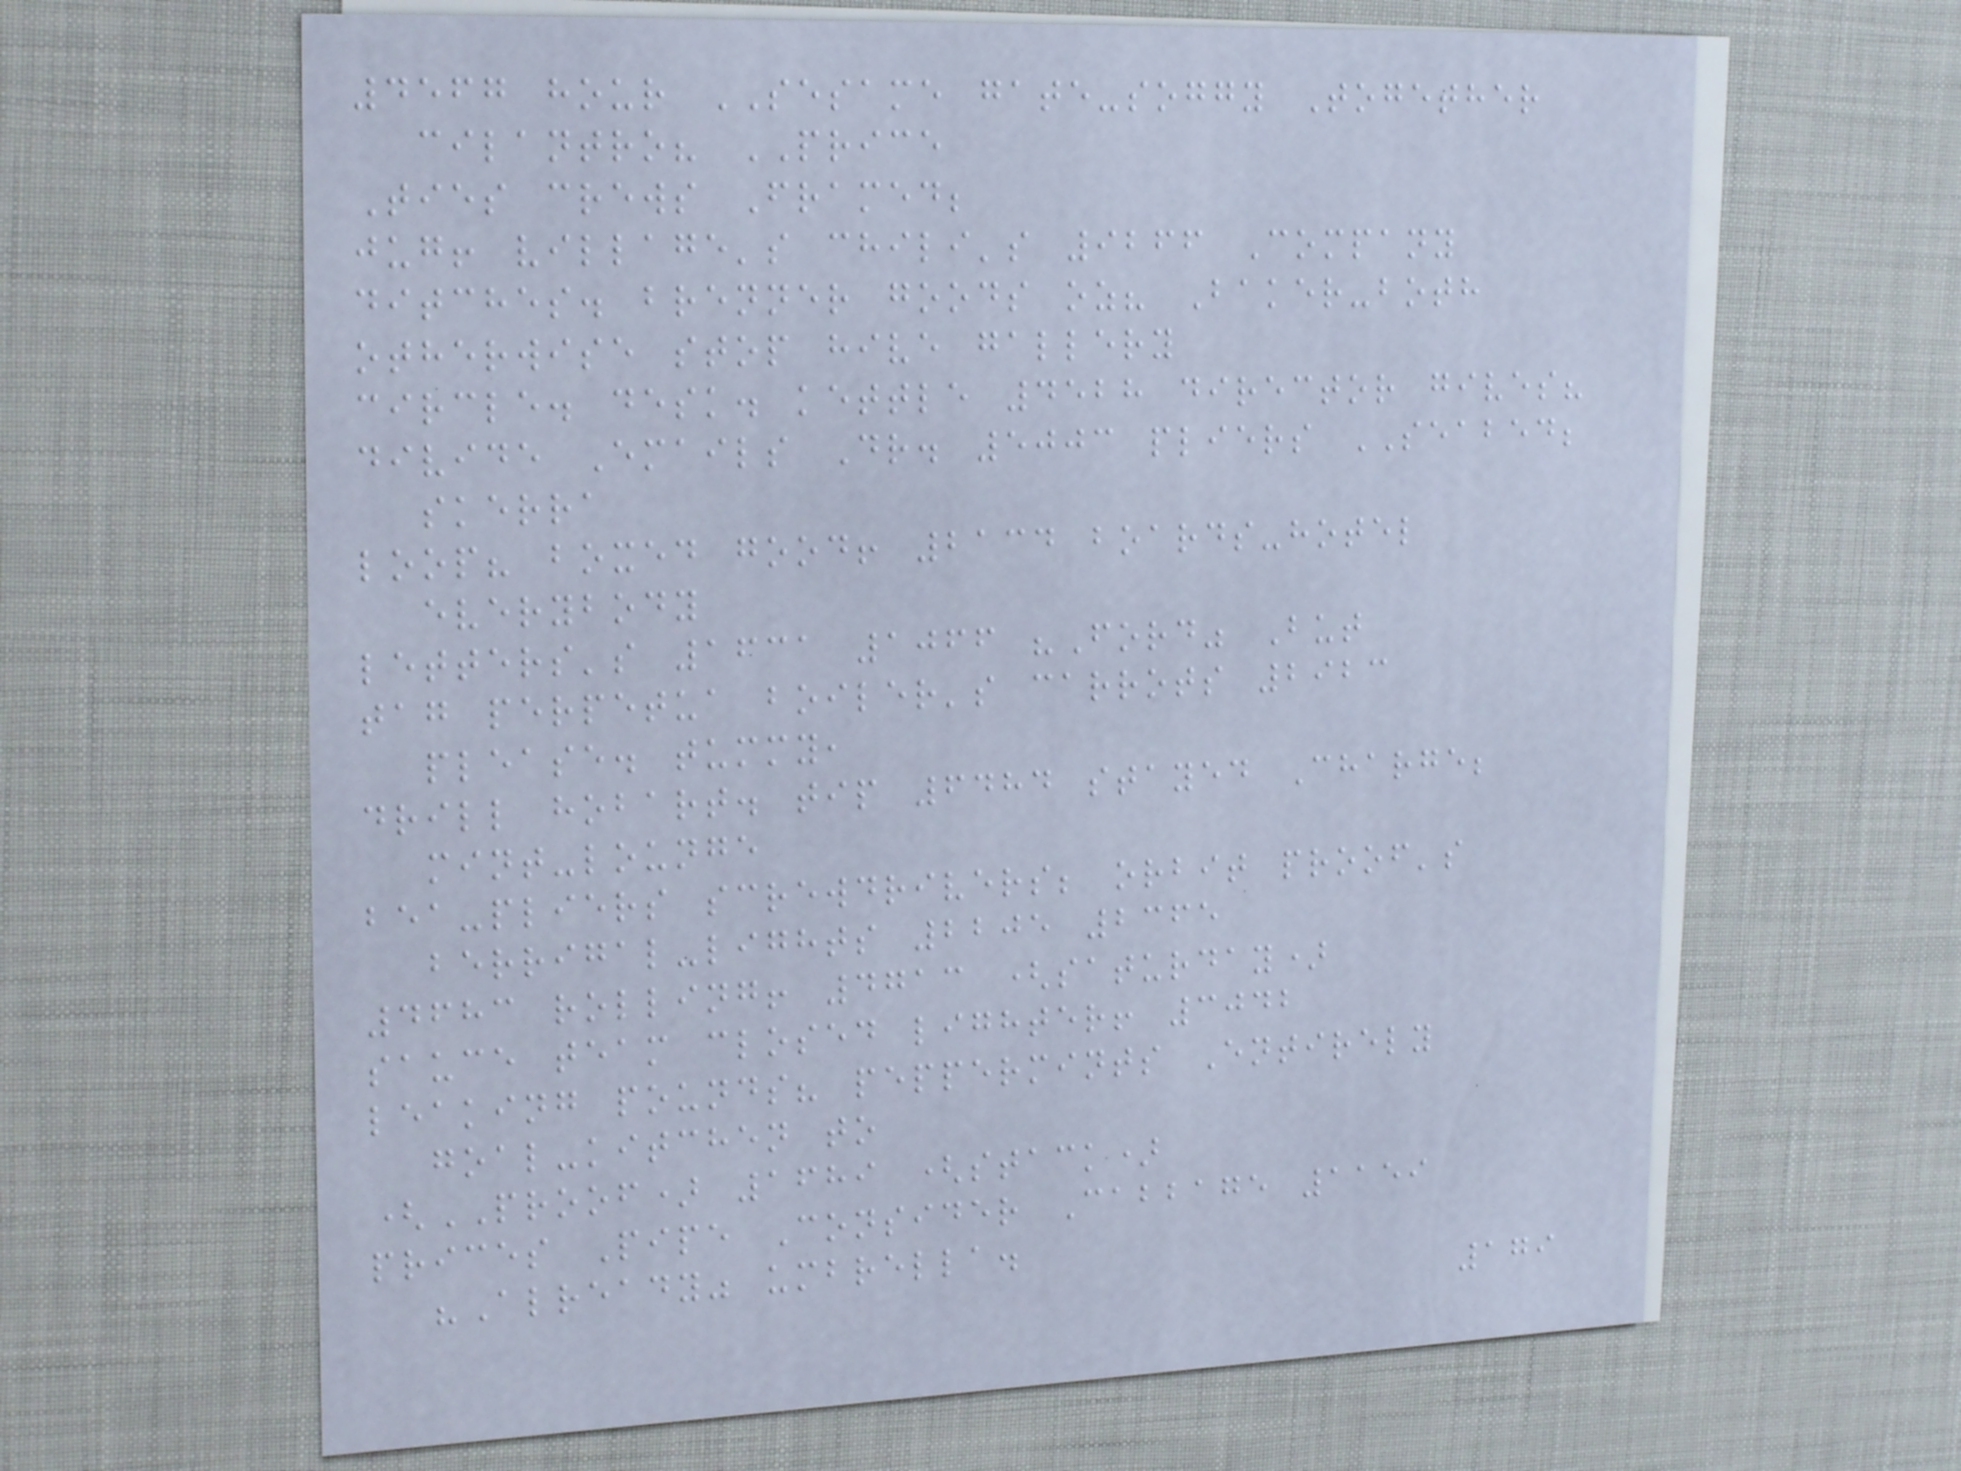4567 hour SESAME gate-soggy Together
cilantro? PRICE
Ties crews Framed;
jug! village's chili's 9266 Company
ditches. brenner goods oz? Baker-both
otherwise stop hive gallery
circle. desk. kettle 4528 director gives?
divide Emails Dr. 5003 pliers SEABED;
skerra
loop? boxed good! 2134 boards-hotel
everybody
letters's 1631 1066 "Ford" But
tag perpetua boiler's carrots 2923
please. tummy,
drill hobart. tip 6484 stayed Charge;
mint-lounge
bea-pliers screwdrivers; orbit proof's
berrigal-lights 2205 2365
4683 rolling! 4713 (saturday)
sauce team closed lighter! 3042
leaking pounds? peppermints Entirely
goal-kitchen to
(PROOF) 1689 (stack)
prices Pipe Consider Cabbage 1159
"Already" umbrella.
179
